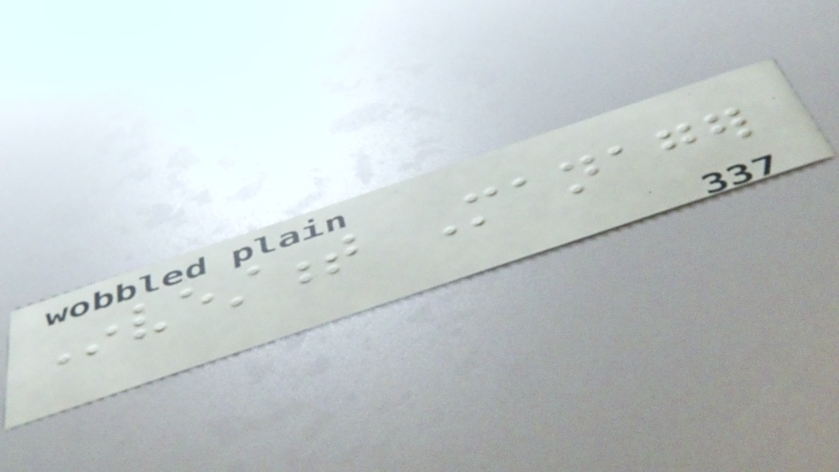Investment Manager
